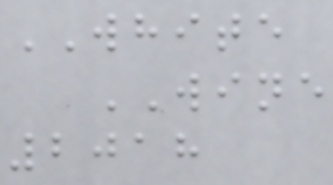WHITE
WINE
2018
